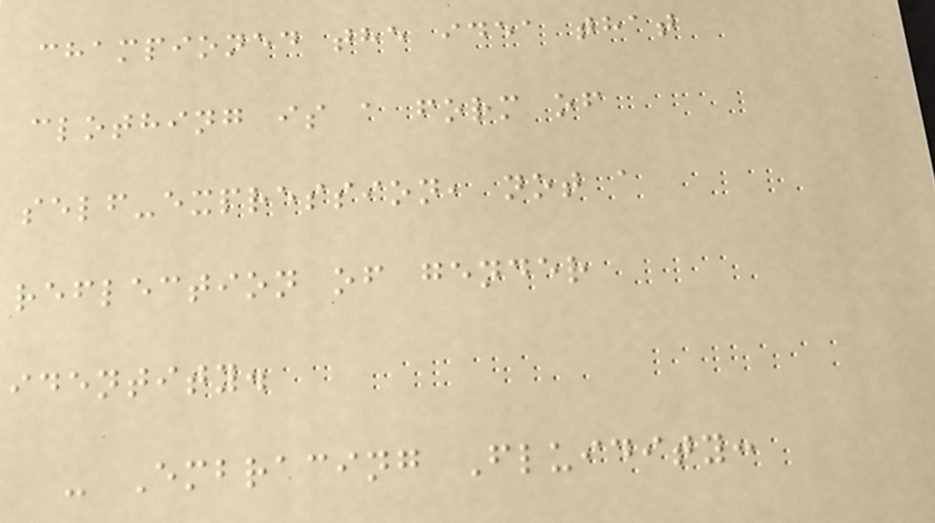championed the idea that
clothing is a form of
self-expression, not a
reflection of gender
identity.
- Embracing Fluidity:
